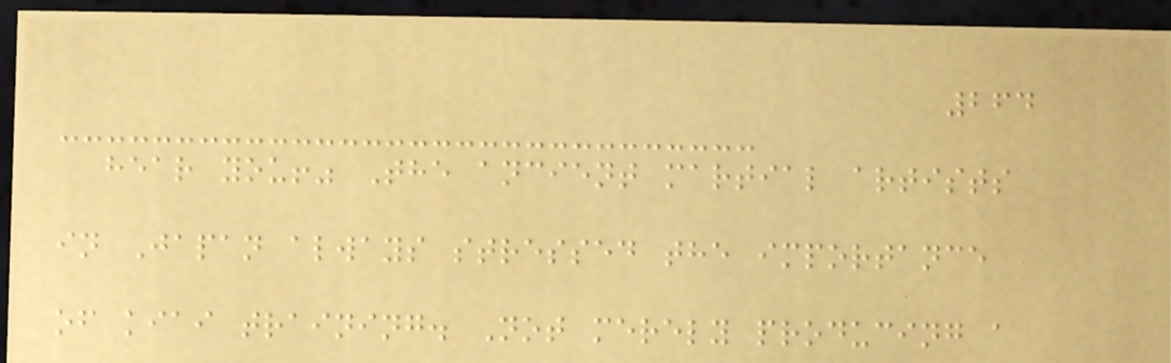264
hear you!" The ancient martial artists
in Japan always stressed the importance
of kiai training. Not merely producing a
